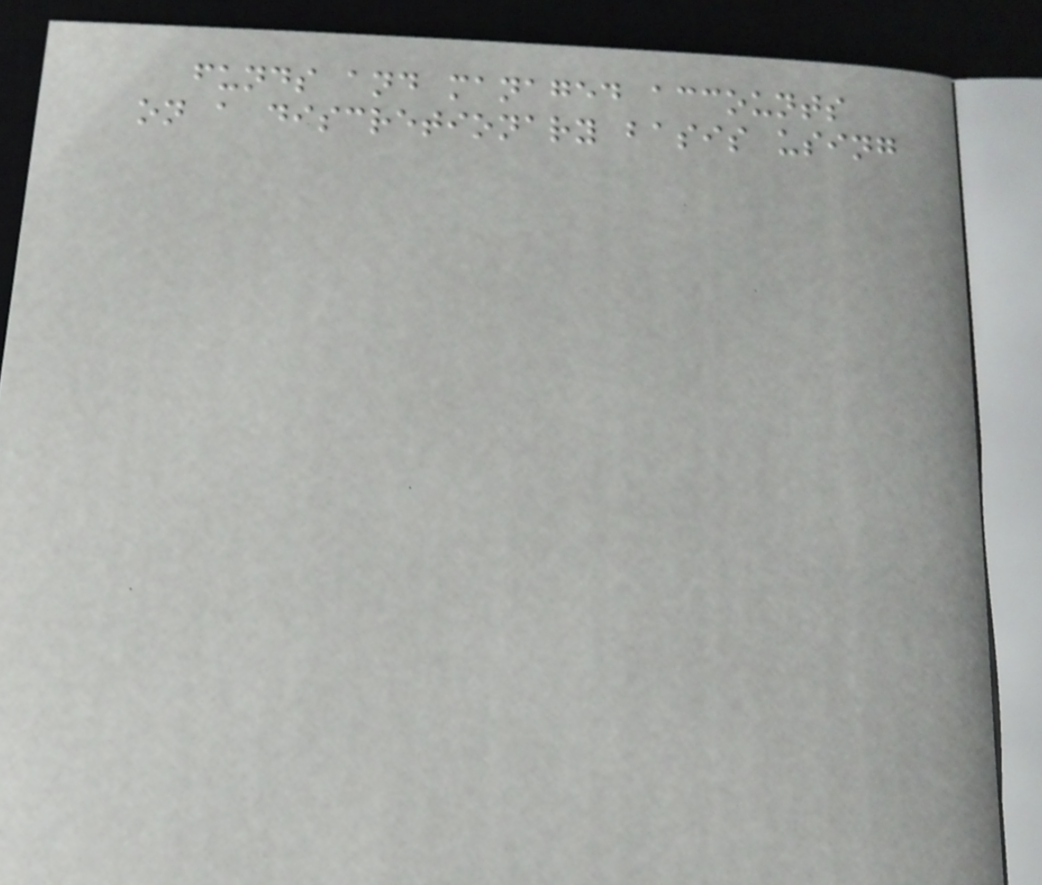funds and managed accounts
on a discretionary basis using
